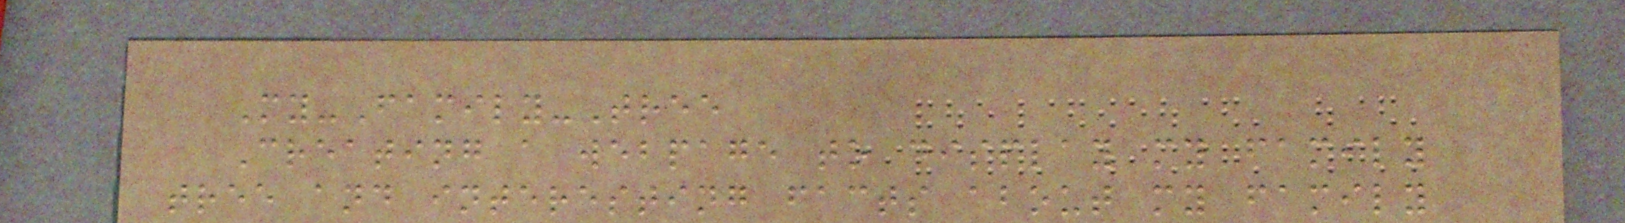My-Family-Tree
Creating a webpage to display my family
tree and interesting facts about my family
